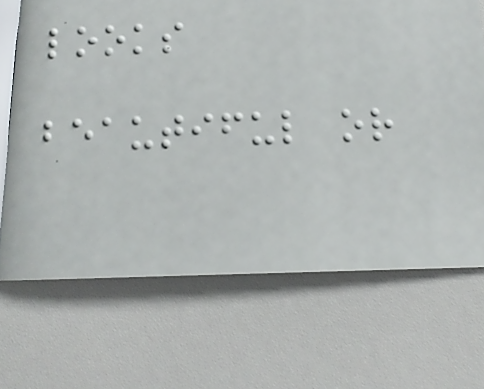looks
beautiful or
